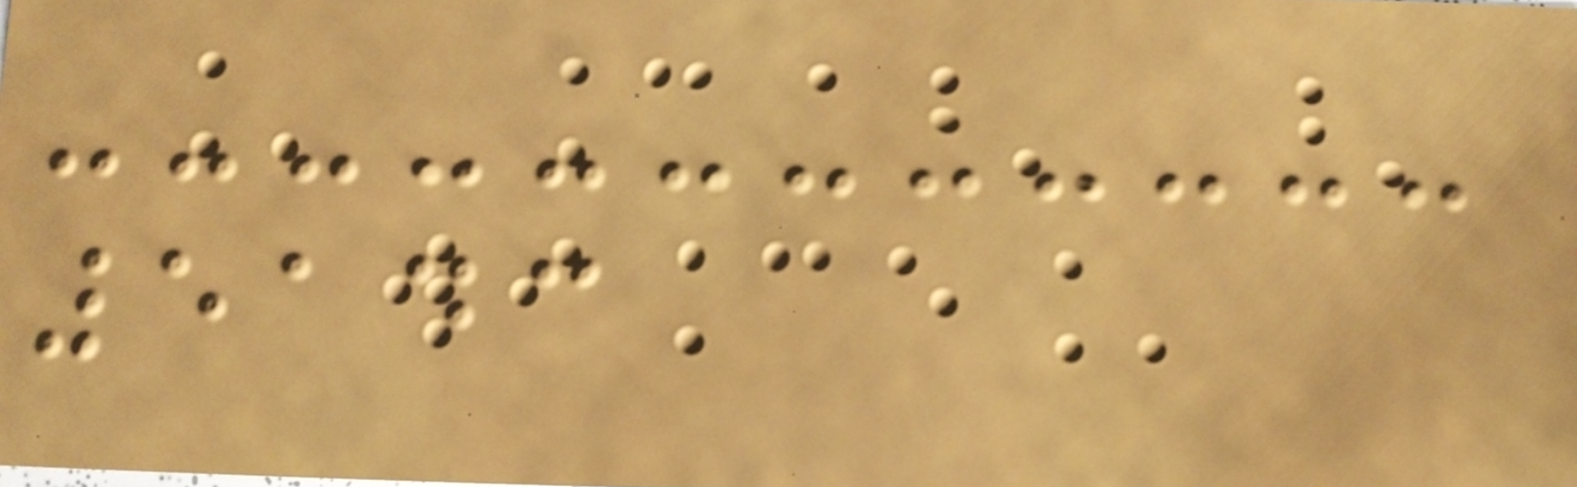5143
